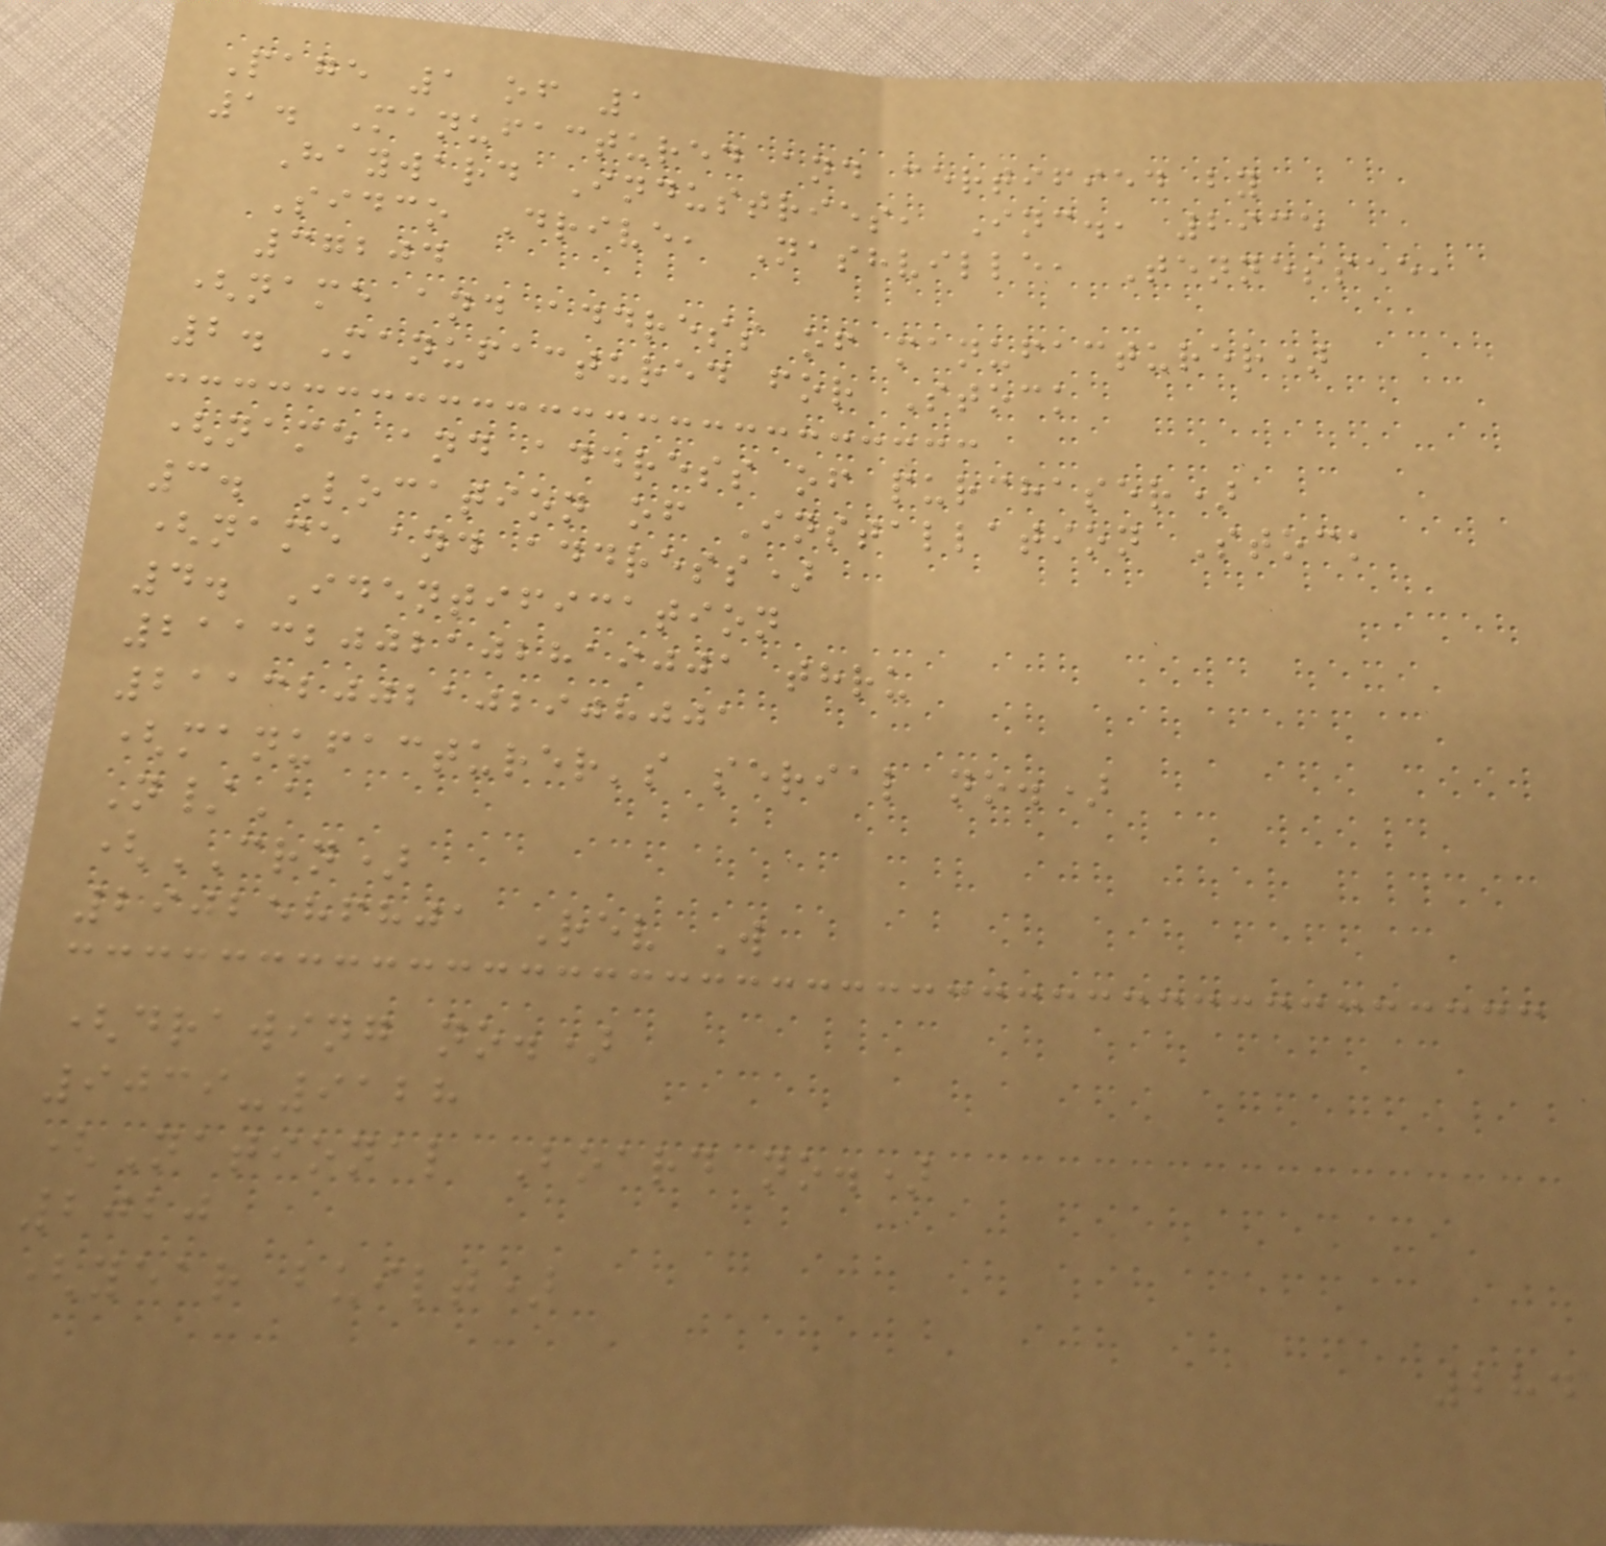Page 1 of 1
1. Manufactured and certified by
Hayward Industries, Inc., 2935
Sidco Drive, Nashville, Tennessee,
37204
(name and address of manufacturer)
2. Manufactured for Stock
(name and address of purchaser)
3. Location of Installation Stock
(name and address)
4. Identification
21132002102819001 thru
21132002102908001
(manufacturer's serial no.)
N/A
(CRN)
2902586801 Rev W
(drawing no.)
9039-9128
(National Board no.)
2020
(year built)
284
